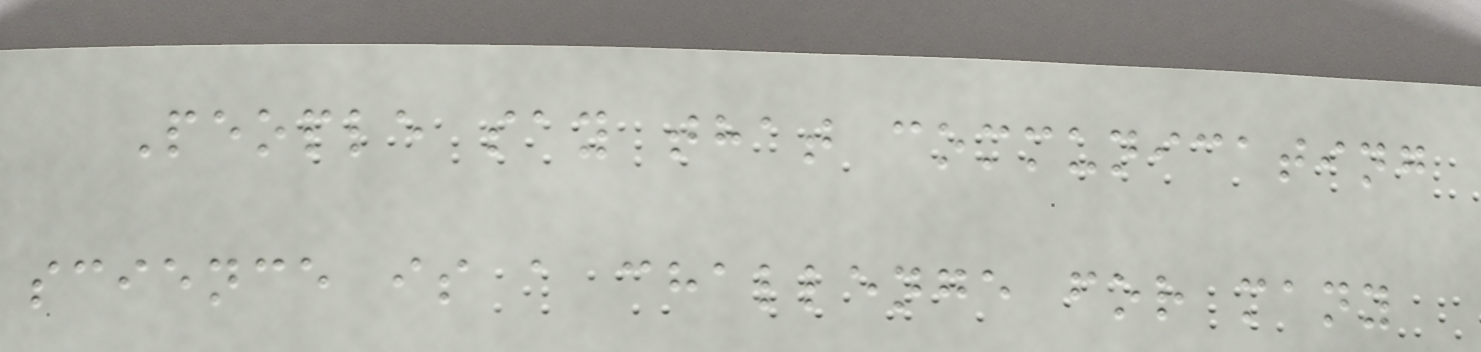People say that communicating
science is a challenge for many
